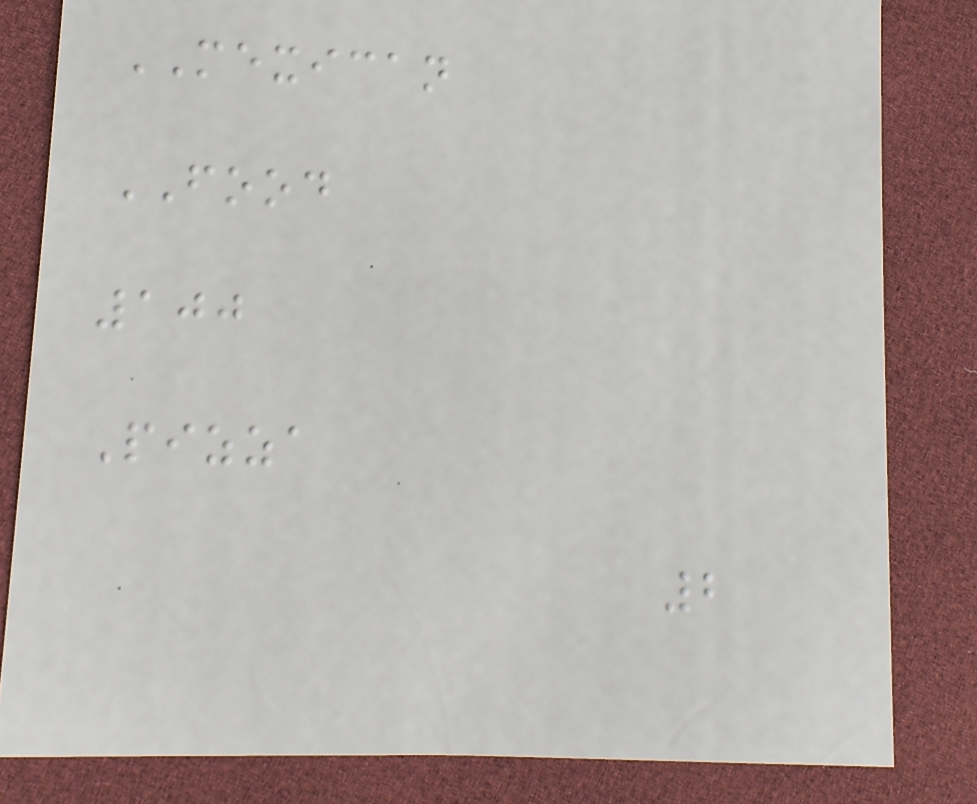MEXICAN
FOOD
100
Pizza
2
